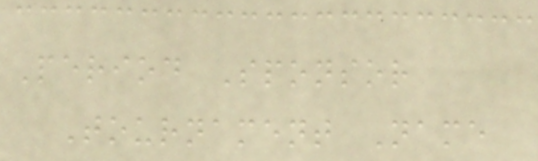Period Sponsor
Tournament Name
